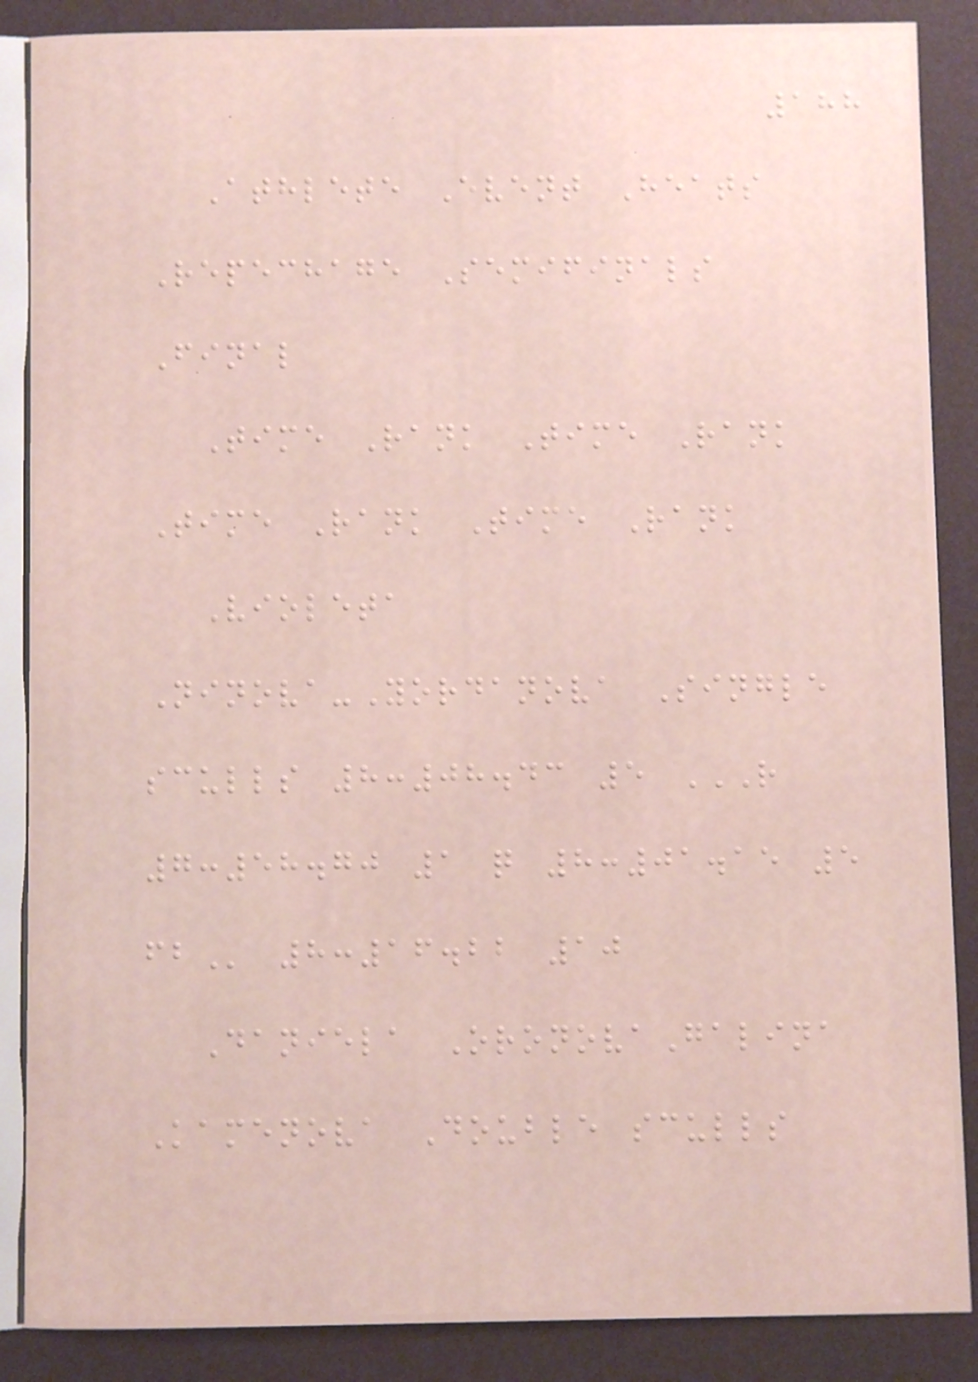188
Athlete Event Heats
Repechage Semifinals
Final
Time Rank Time Rank
Time Rank Time Rank
Violeta
Ninova-Yordanova Single
sculls 8:08.43 5 R
7:58.70 1 Q 8:01.15 5
FB 8:16.22 10
Daniela OronovaGalina
Kamenova Double sculls
